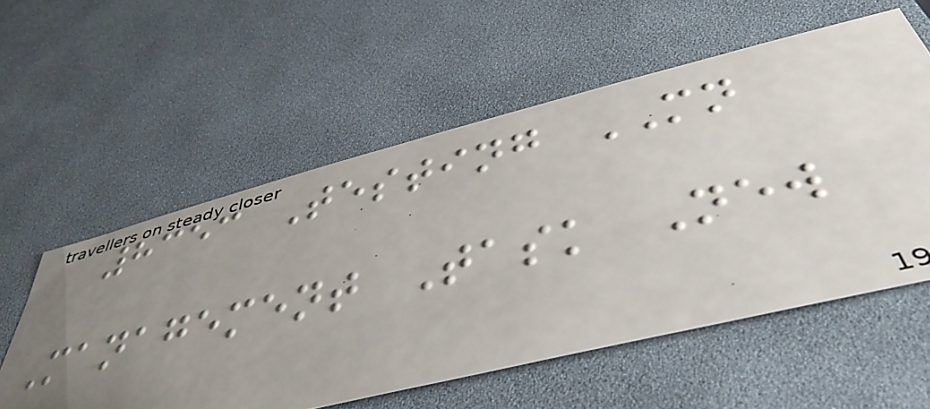8353 Testing MN
Management Task New
